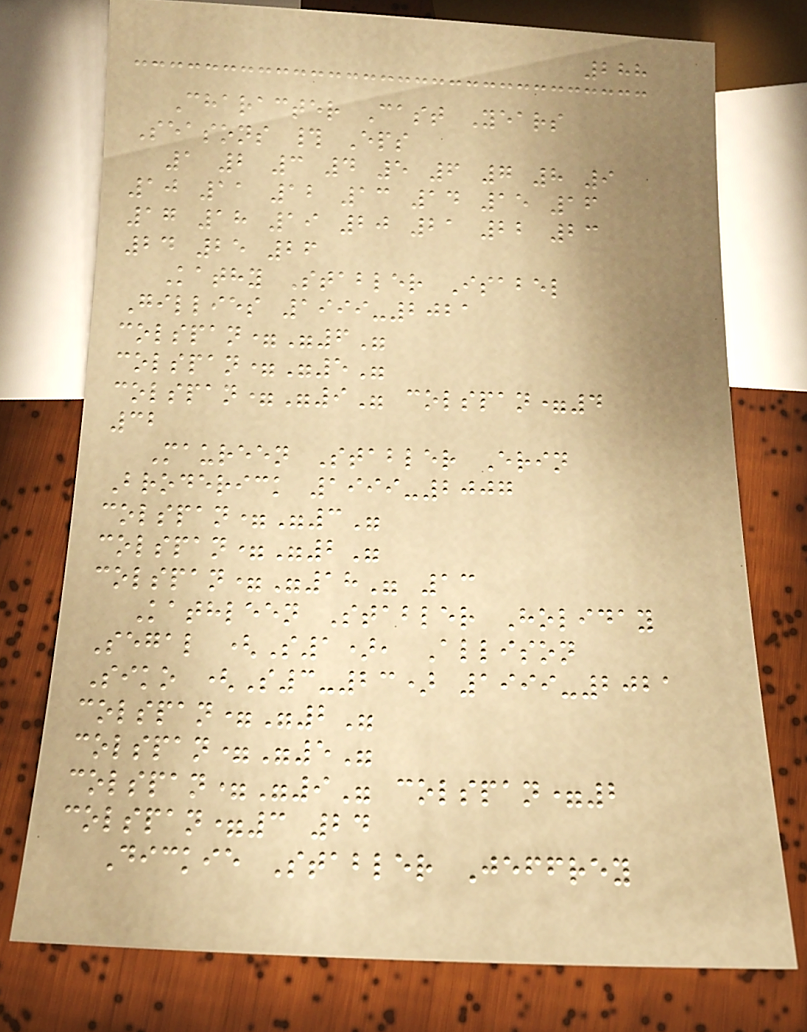288
Character Cast Years
Seasons # Eps
1 2 3 4 5 6 7 8 9
10 11 12 13 14 15 16
17 18 19 20 21 22 23
24 25 26
Kathy Stabler Isabel
Gillies 1999-2021
colspan="6"
colspan="5"
colspan="9" colspan=4
32
Maureen Stabler Erin
Broderick 1999-2007
colspan="3"
colspan="2"
colspan="18" 13
Kathleen Stabler Holiday
Segal (S1), Allison
Siko (S3-23) 1999-2021
colspan="2"
colspan="5"
colspan="9" colspan=2
colspan=3 24
Dickie Stabler Jeffrey
